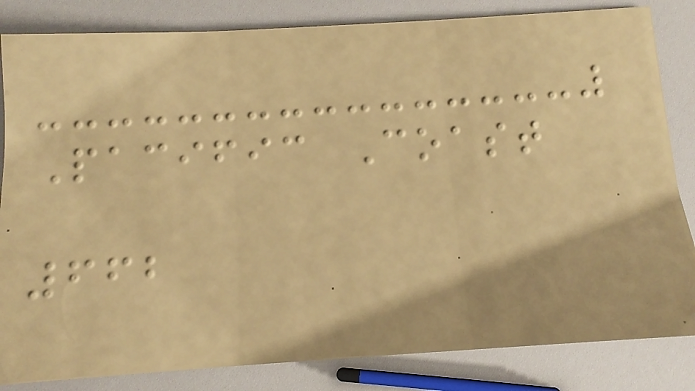Pacific Coast
662
